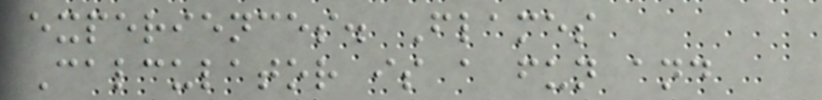experiences. Flames
Calculator is a fun and
